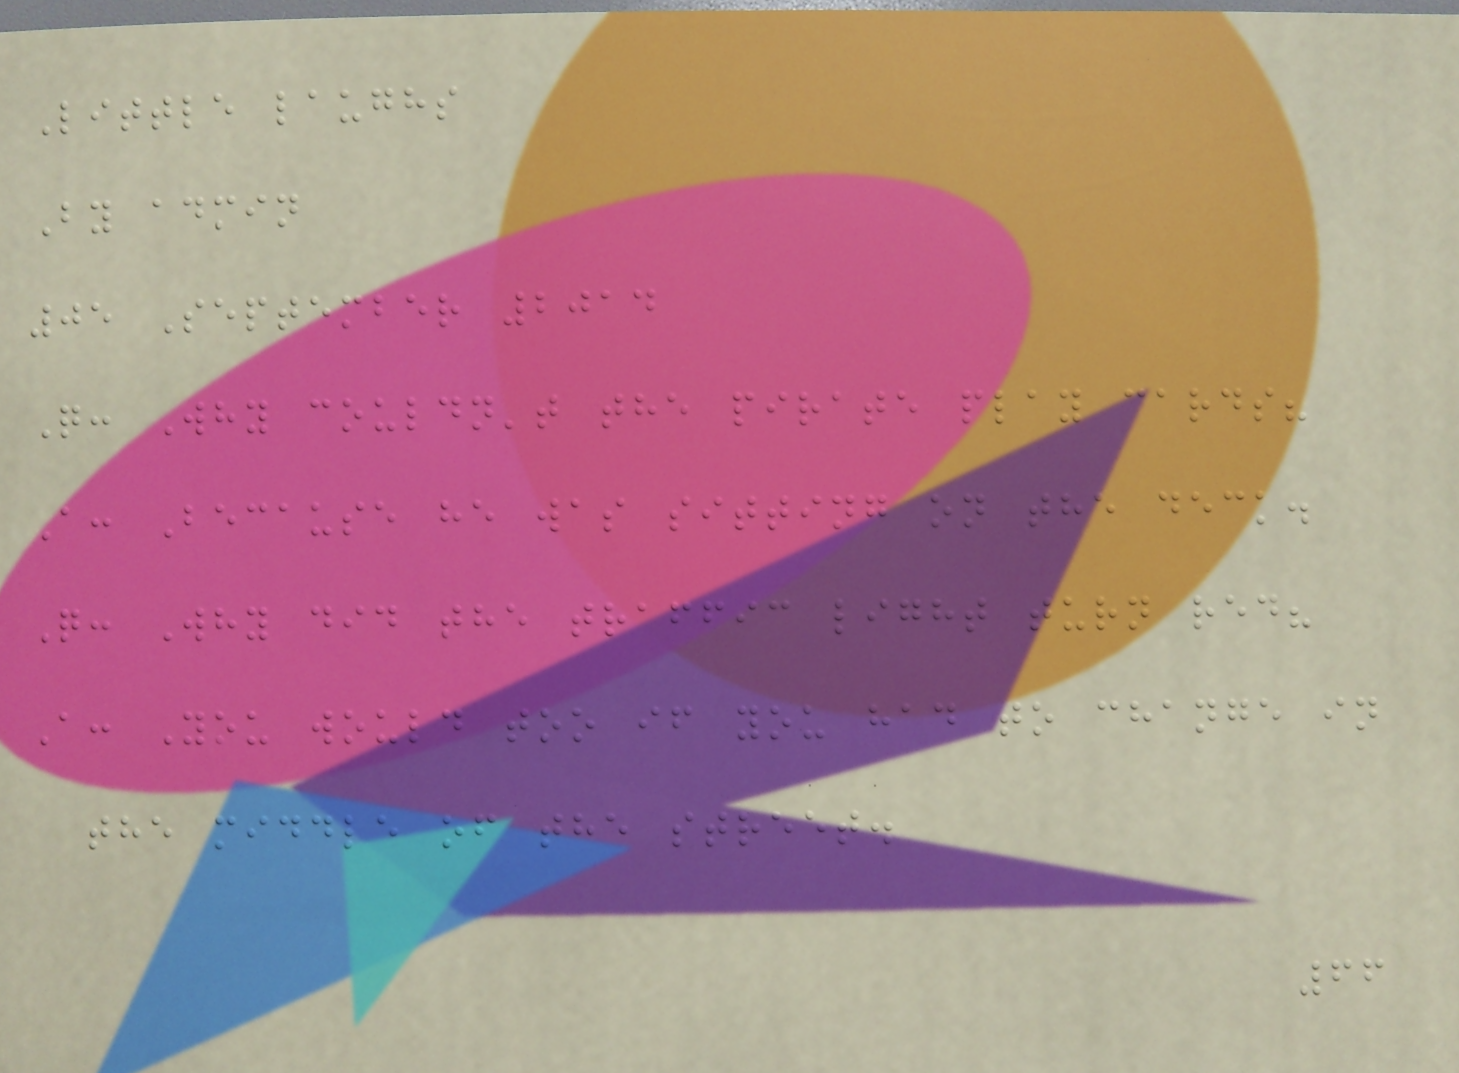Little laughs
By admin
05 September 2014
Q: Why couldn't the pirate play cards?
A: Because he was sitting on the deck.
Q: Why did the traffic light turn red?
A: You would too if you had to change in
the middle of the street.
66
